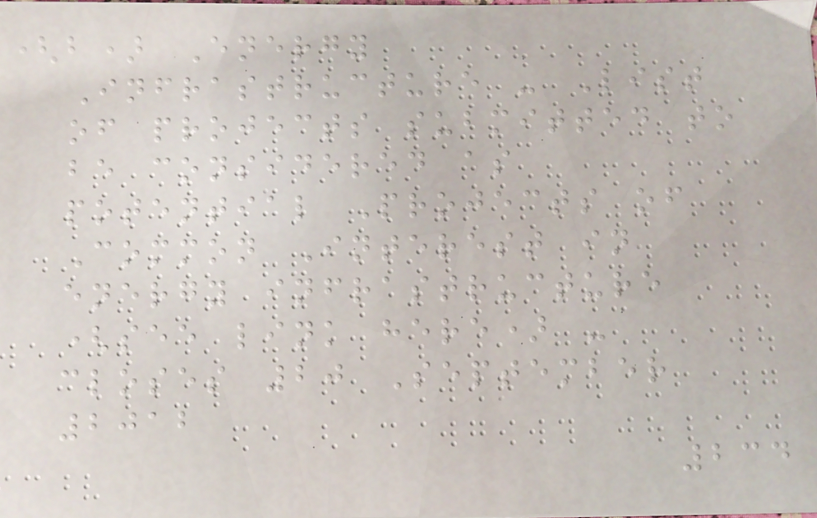(b) Energy
Infrastructure - List
of projects submitted to
be considered as
potential Projects of
Common Interest in
energy infrastructure
(see link here) -
closes 20 September
2012
234
